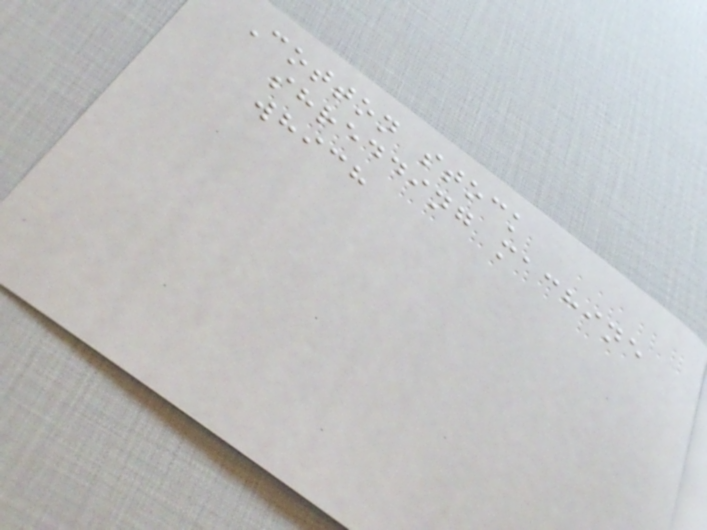Cotton stock
shredding machine
which
